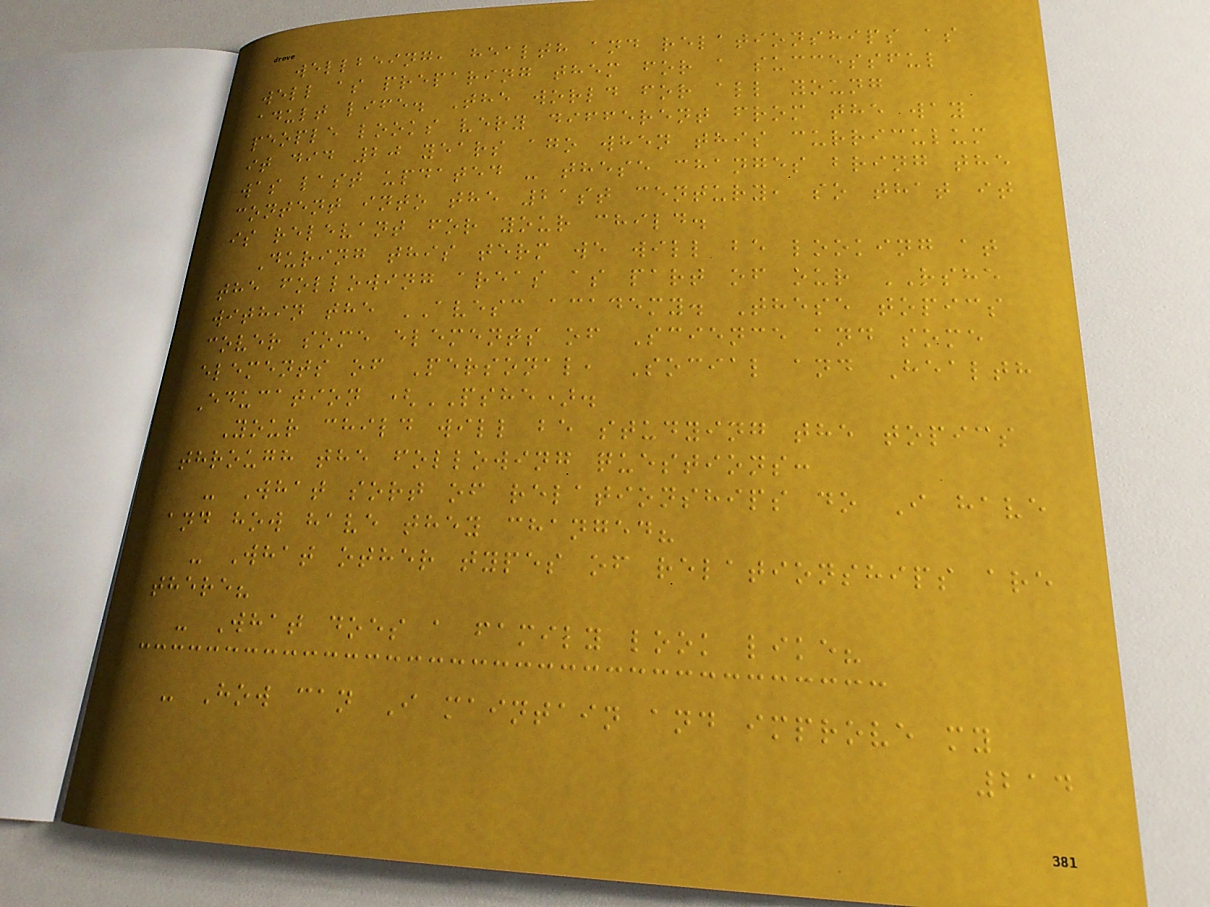wellbeing, health and relationships as
well as preparing them for a successful
adult life. The world for all young
people looks very different from the way
it did 20 years ago when this curriculum
was last updated - these changes bring the
content into the 21st century, so that it
is relevant for your child.
During this term we will be looking at
the following areas as part of our RSHE
within the AVESC academy. These topics
cover some elements of Science and some
elements of Personal, Social and Health
Education (PSHE).
Your child will be studying the topics
through the following questions:
- What sort of relationships do I have
and how have they changed?
- What other types of relationships are
there?
- What does a family look like?
- How can I maintain and improve my
214
